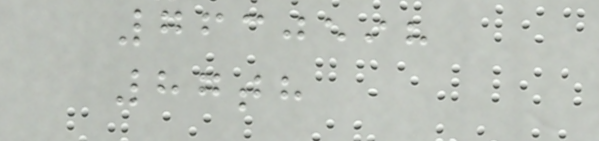7630598
87th
